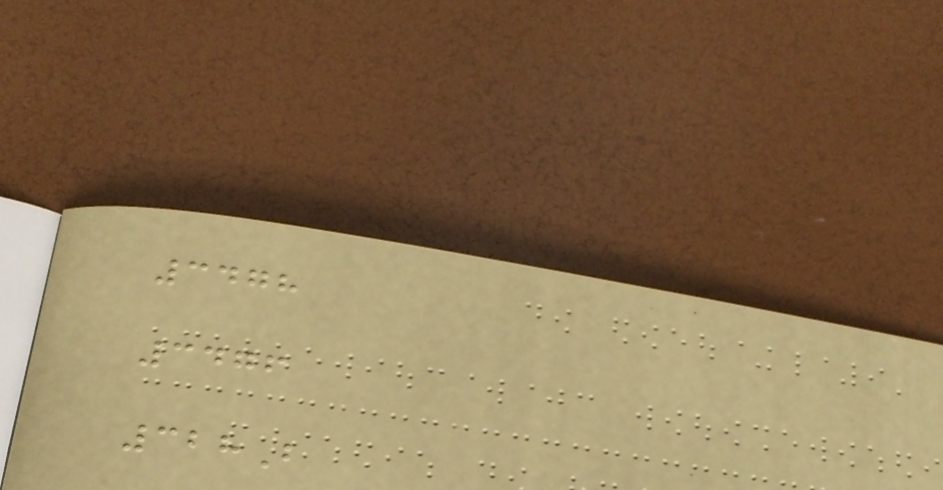3478
3476
328B
